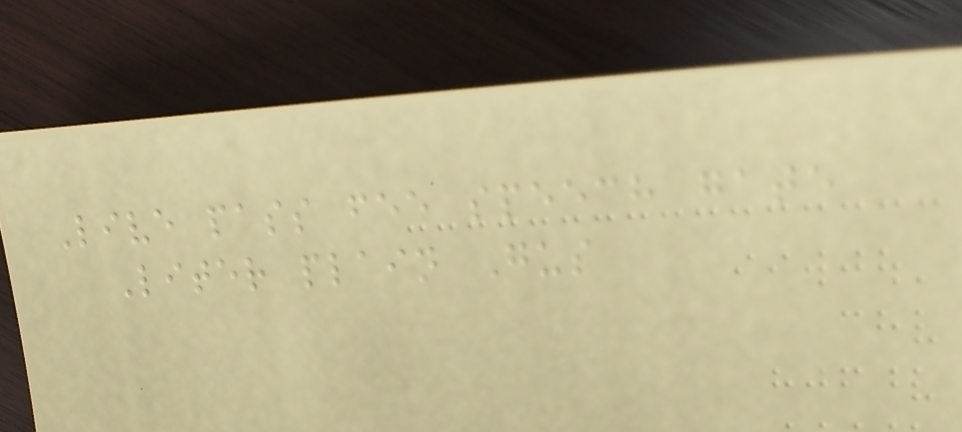Live pass fee speech gate
Liter plain Gus
